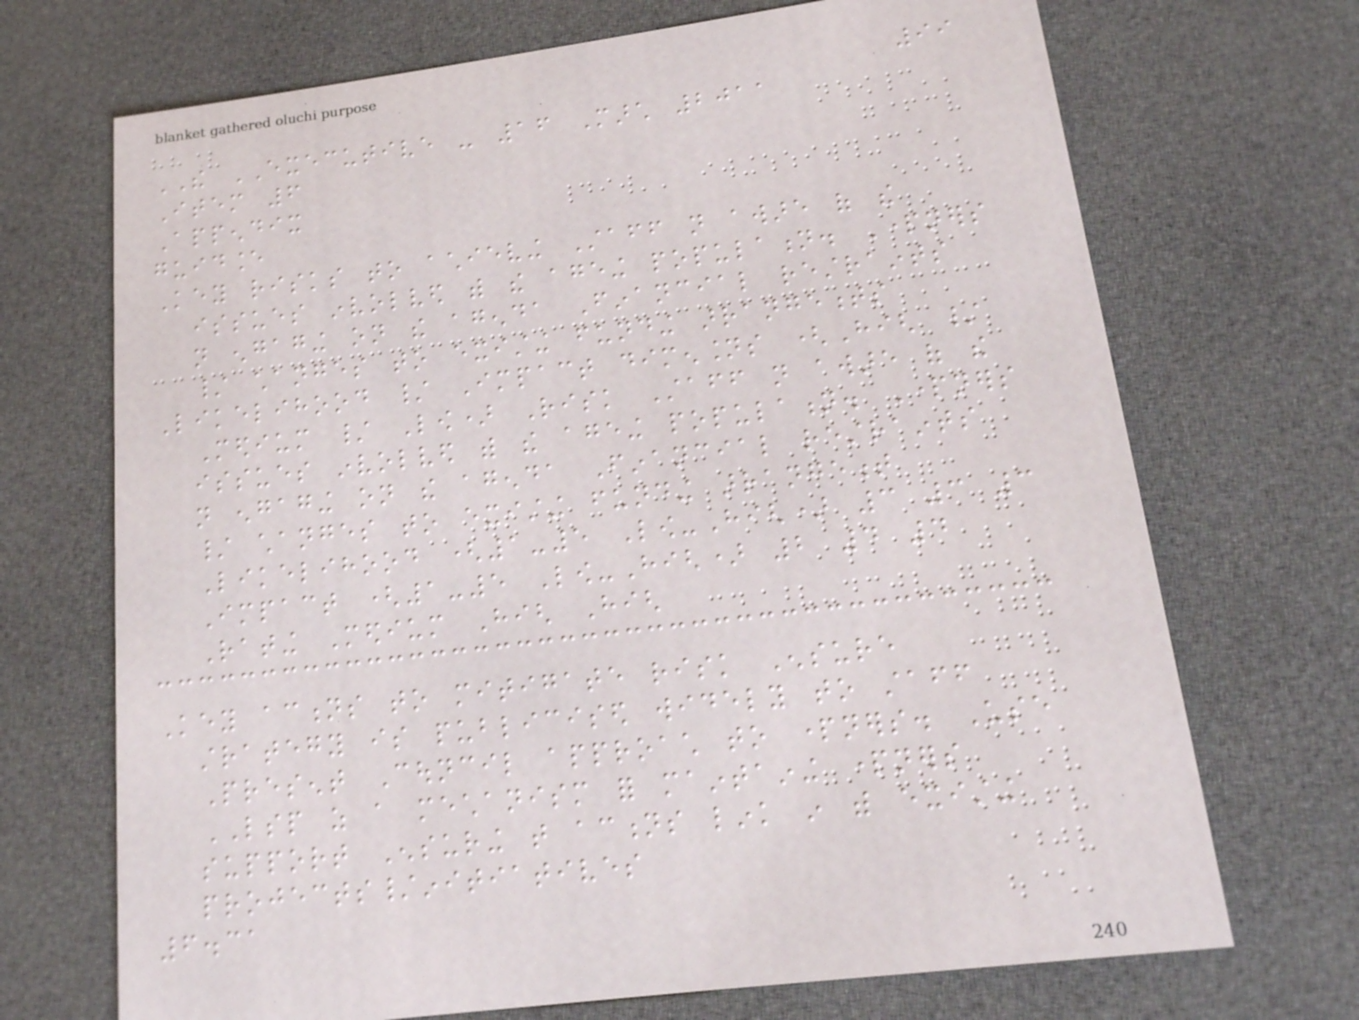99
THE EXECUTIVE - 16 March 2011
Item 6
Appendix
guidance
Key risks to achieving Staff not aware of the
issues involved with the ageing population. Partners
not engaging on the agenda Financial restraints
/ changes to existing funding arrangements
Likelihood / Impact dimensions (High /
Medium / Low) Risk Staff not aware of the
issues involved with the ageing population. Partners
not engaging on the agenda Financial restraints
/ changes to existing funding arrangement
Likelihood (1-5 Low-High) 3 3 3
Impact (1-5 Low-High) 2 4 4
Rating Medium High High
Key actions to mitigate risk Ensure
strategy is publicised widely to staff
Present Council approach to partners. Use
LSP as a mechanism for maintaining partners
support Ensuring that actions link in with existing
projects/initiatives
6.31
